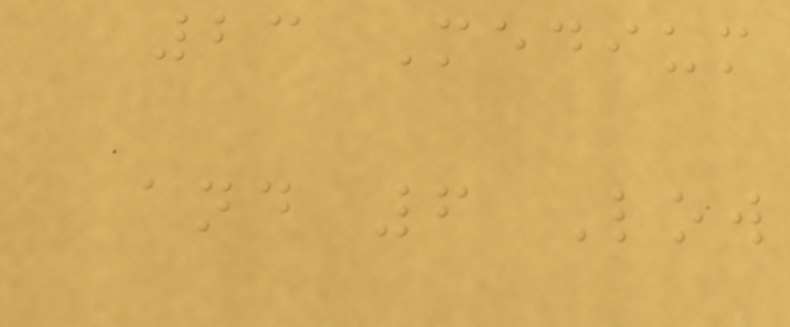23 Medium
and 6 Low
